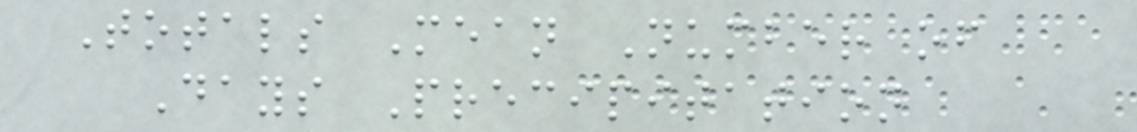Totals Mean Number of
Days Precipitation
